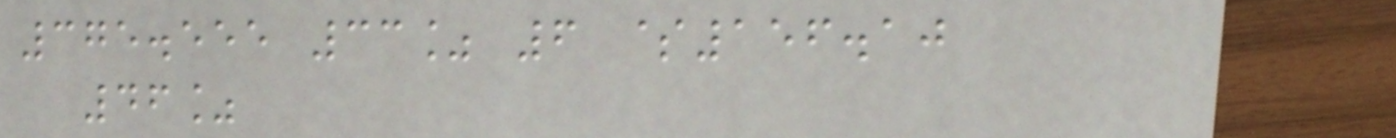375.555 33% 6 $156.10
46%
